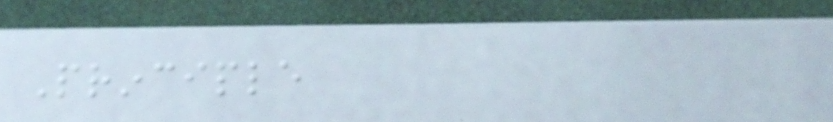Principle
